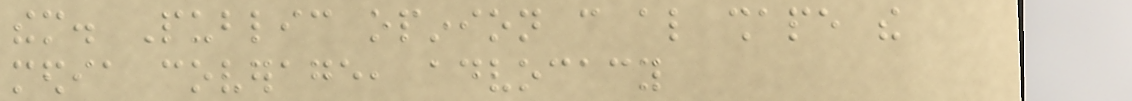them. Public opinion can also shape the
media coverage, advocacy
